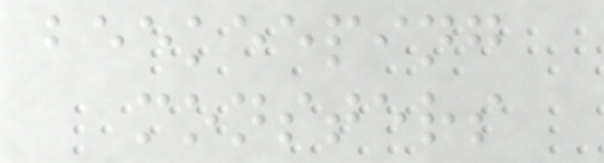beekeeping
monsters
